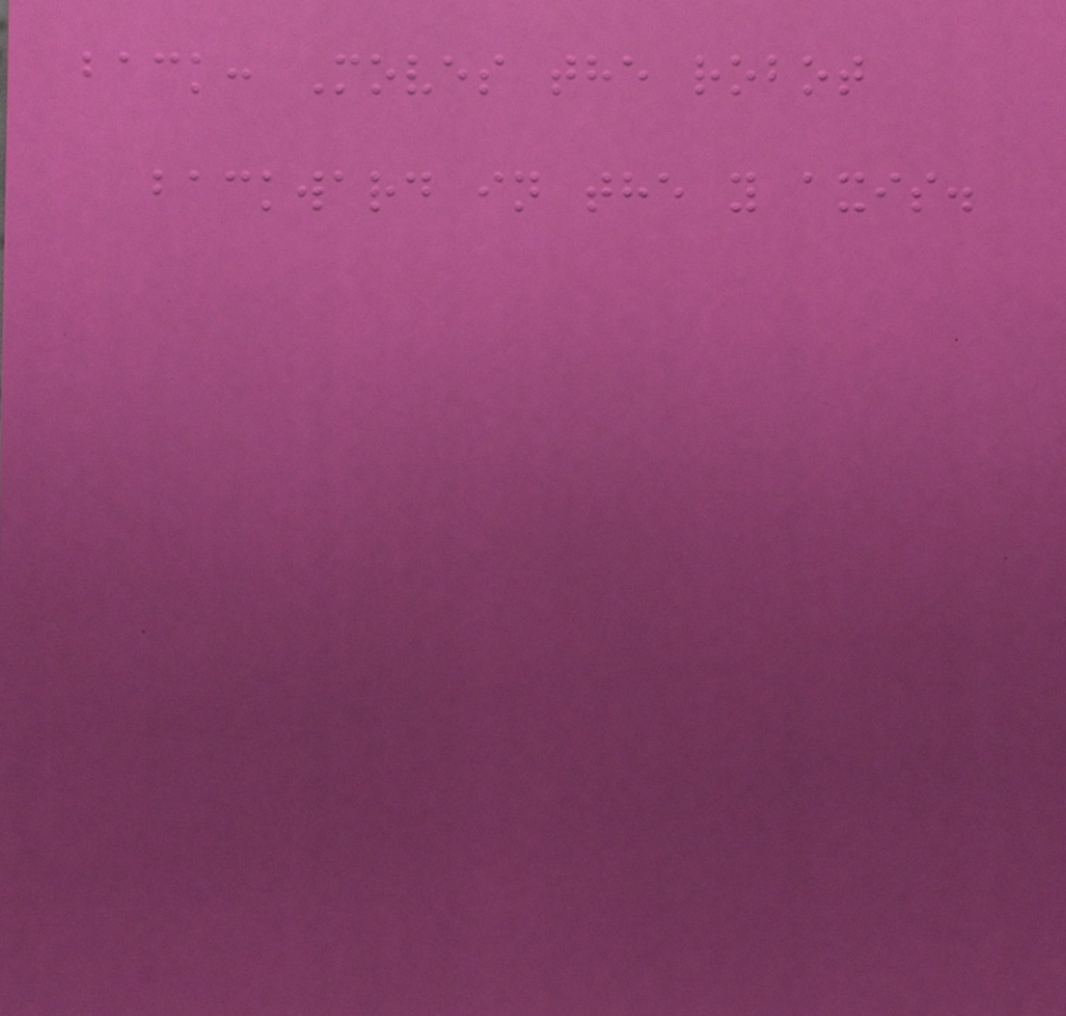back: Moves the robot
backward in the y axis.
